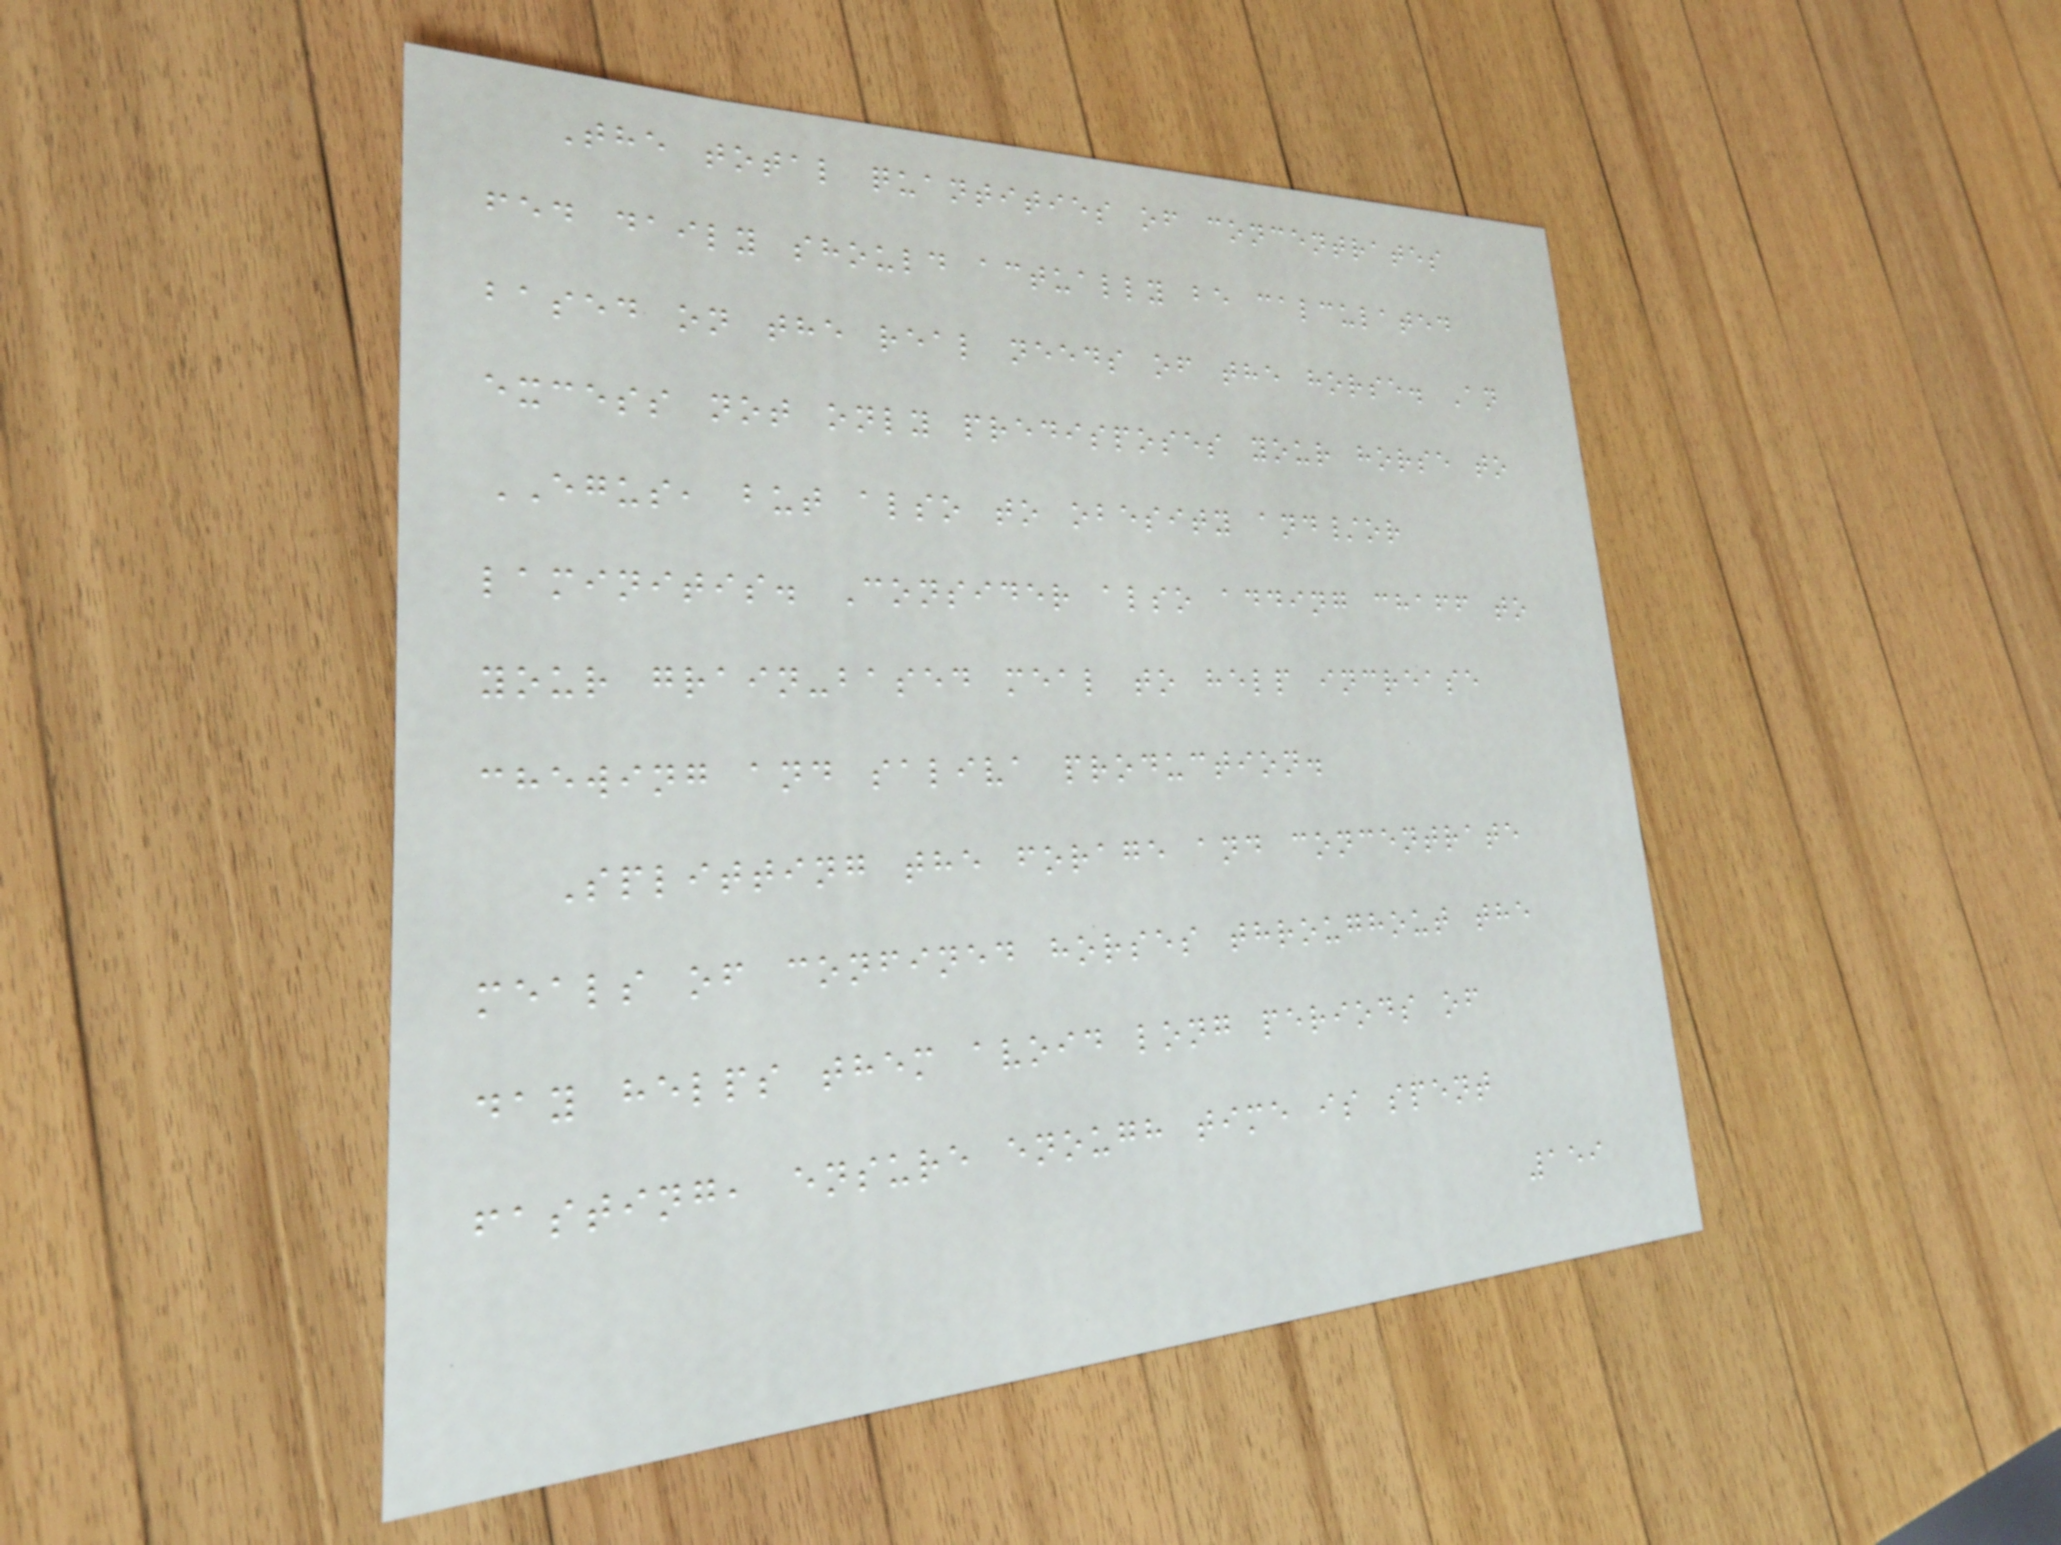The total quantities of concentrates
fed daily should actually be calculated
based on the real needs of the horse. An
excess not only predisposes your horse to
EGUS, but also to obesity and/or
laminitis. Consider also adding chaff to
your grain-based meal to help increase
chewing and saliva production.
Splitting the forage and concentrate
meals of confined horses throughout the
day helps them avoid long periods of
fasting, ensure enough time is spent
159
